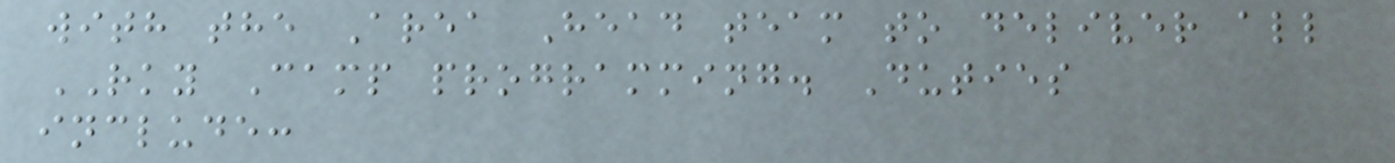with the Area Head team to deliver all
RKY Camp programming. Duties
include:
